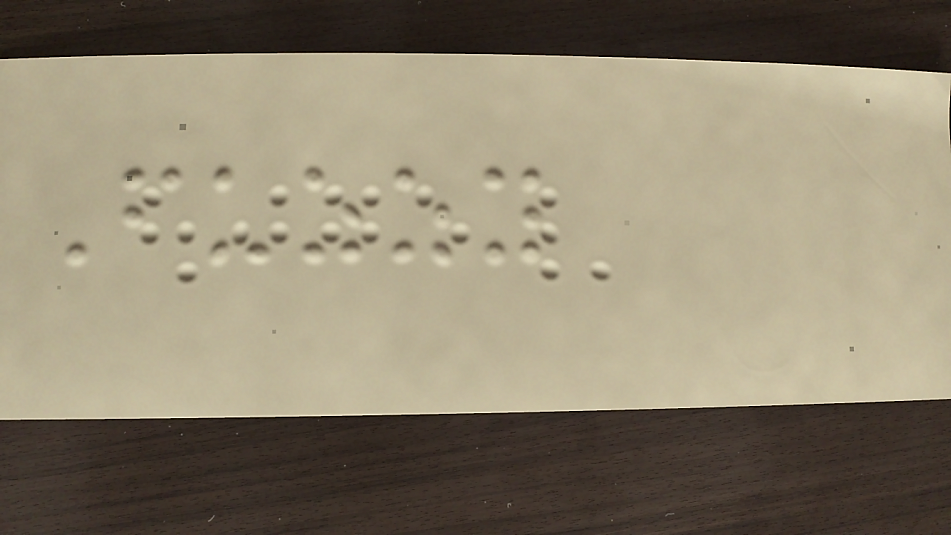Fuzzy
